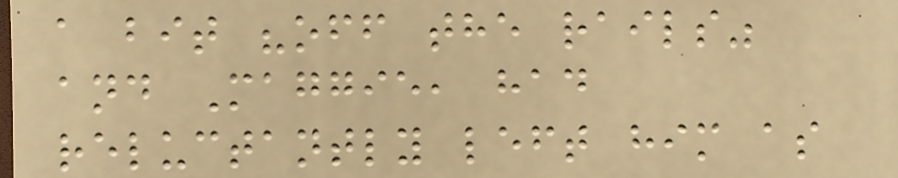a bit "off the rails"
and Maggie, had
reluctantly left him as
